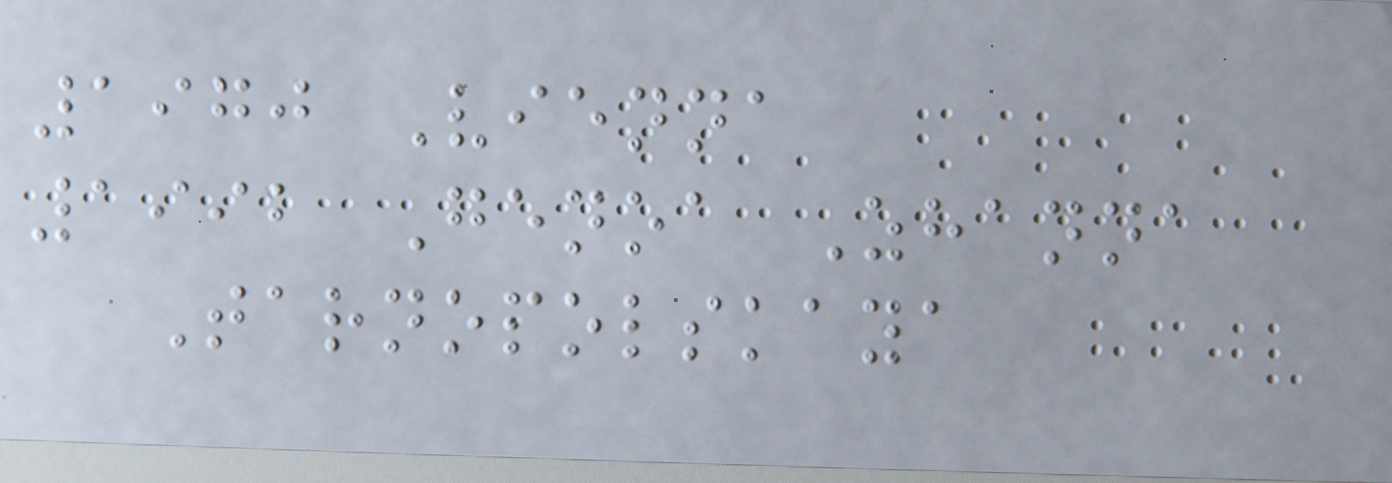1970 Vienna
1992 Genoa Zhanna
Tarnopolskaya
